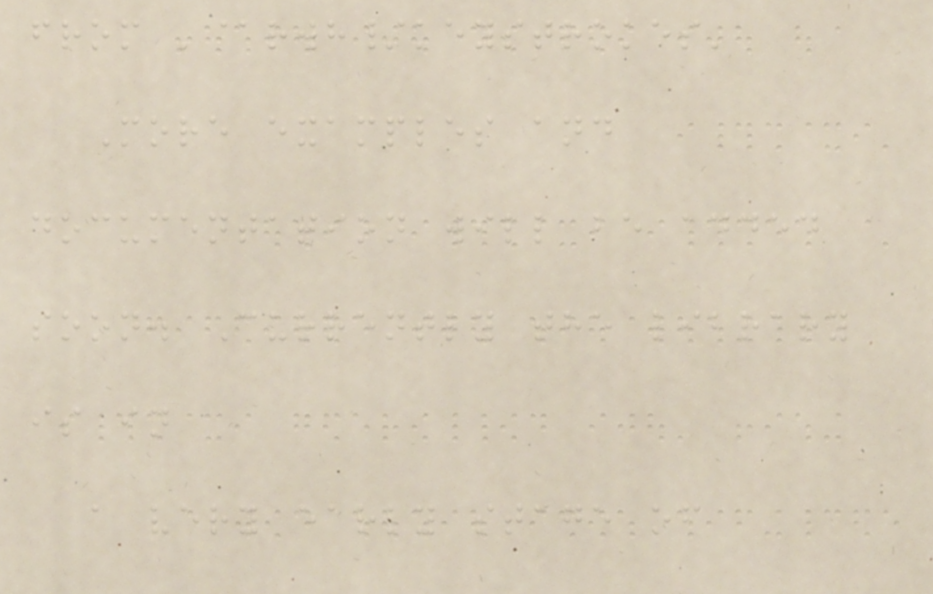from '@rwh/keystrokes'
More examples and
documentation will be added
soon. Currently the library
is in
a very early stage of
